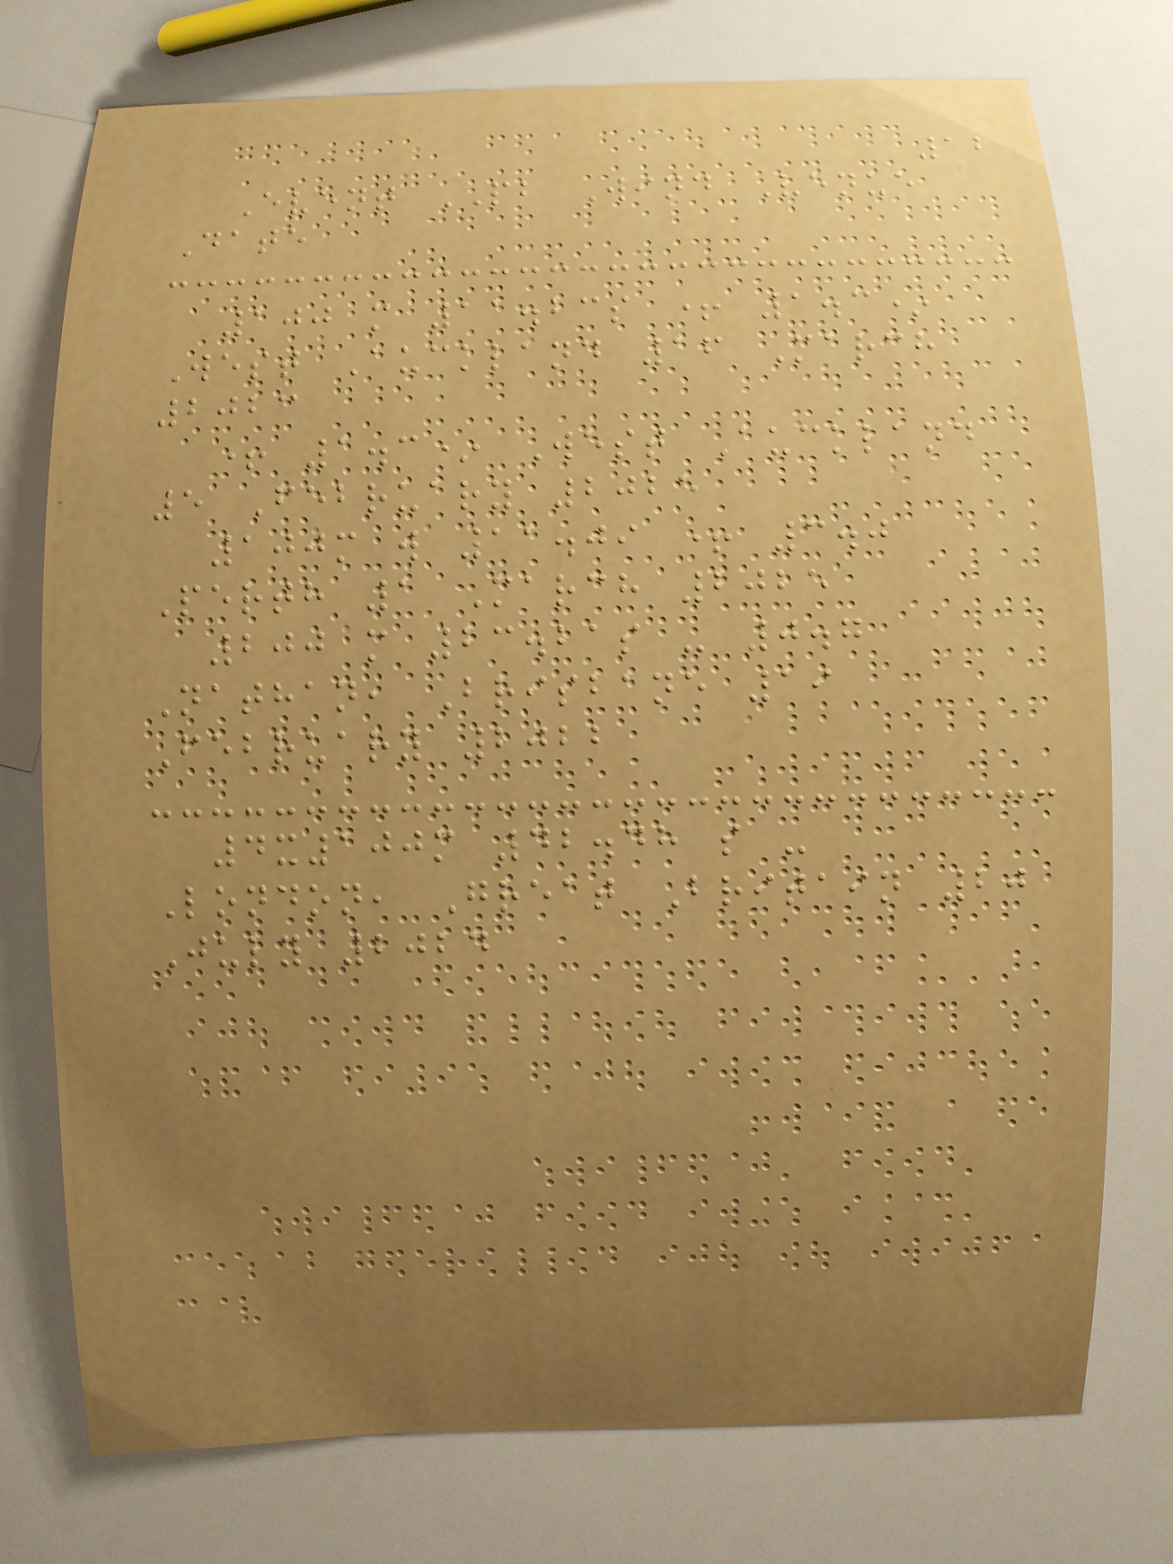12
Event PB Wind Venue
Date
100 m 11.23s + 1.3*
West Auckland 16 March
2023
+ 1.3* West Auckland
5 February 2025
100m w 11.09 + 3.0
Perth 1 March 2025
200 m 23.21s - 0.7
Nathan, Brisbane 19
February 2022
4x100m 42.48 s -
London, Great Britain 20
July 2024
